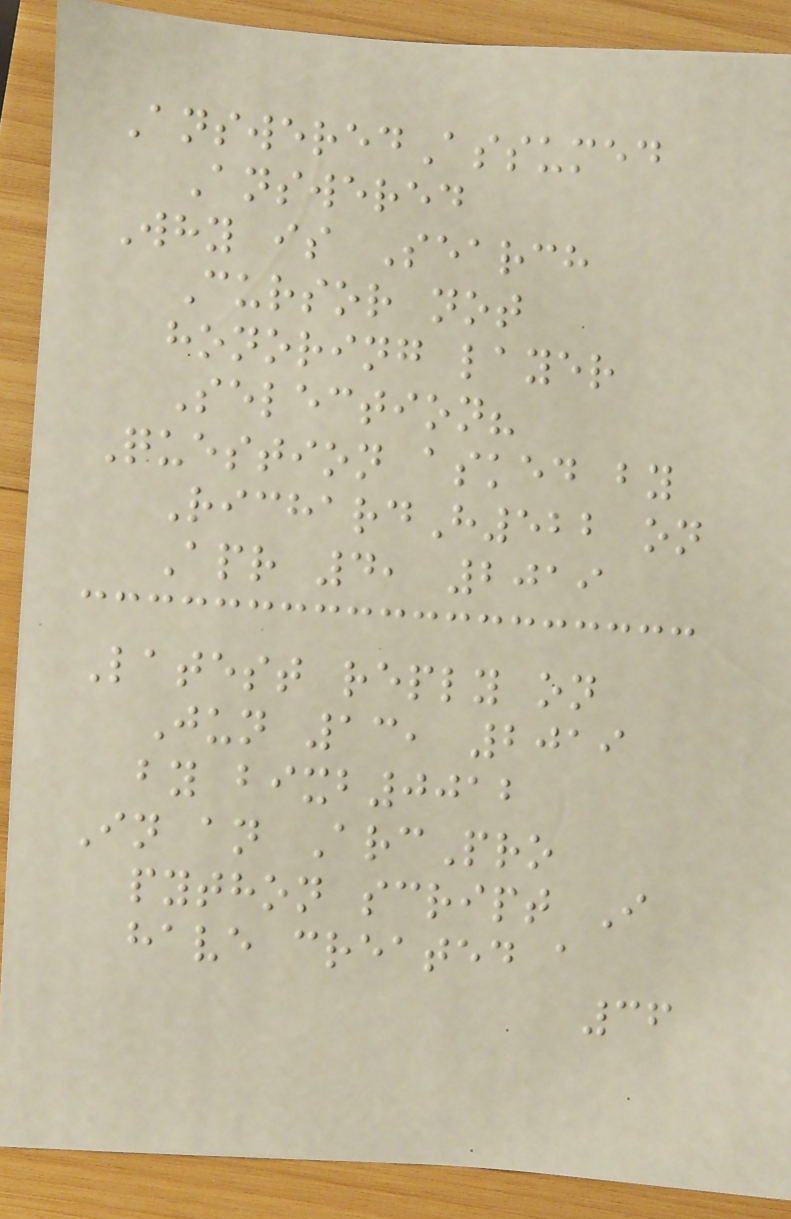AnsweredAssumed
Answered
Why is Search
Cursor not
honoring layer
Selection?
Question asked by
RichardH522 on
Apr 4, 2019
Latest reply on
Jun 13, 2019
by bixb0012
In an ArcPro
python script I
have created a
36
